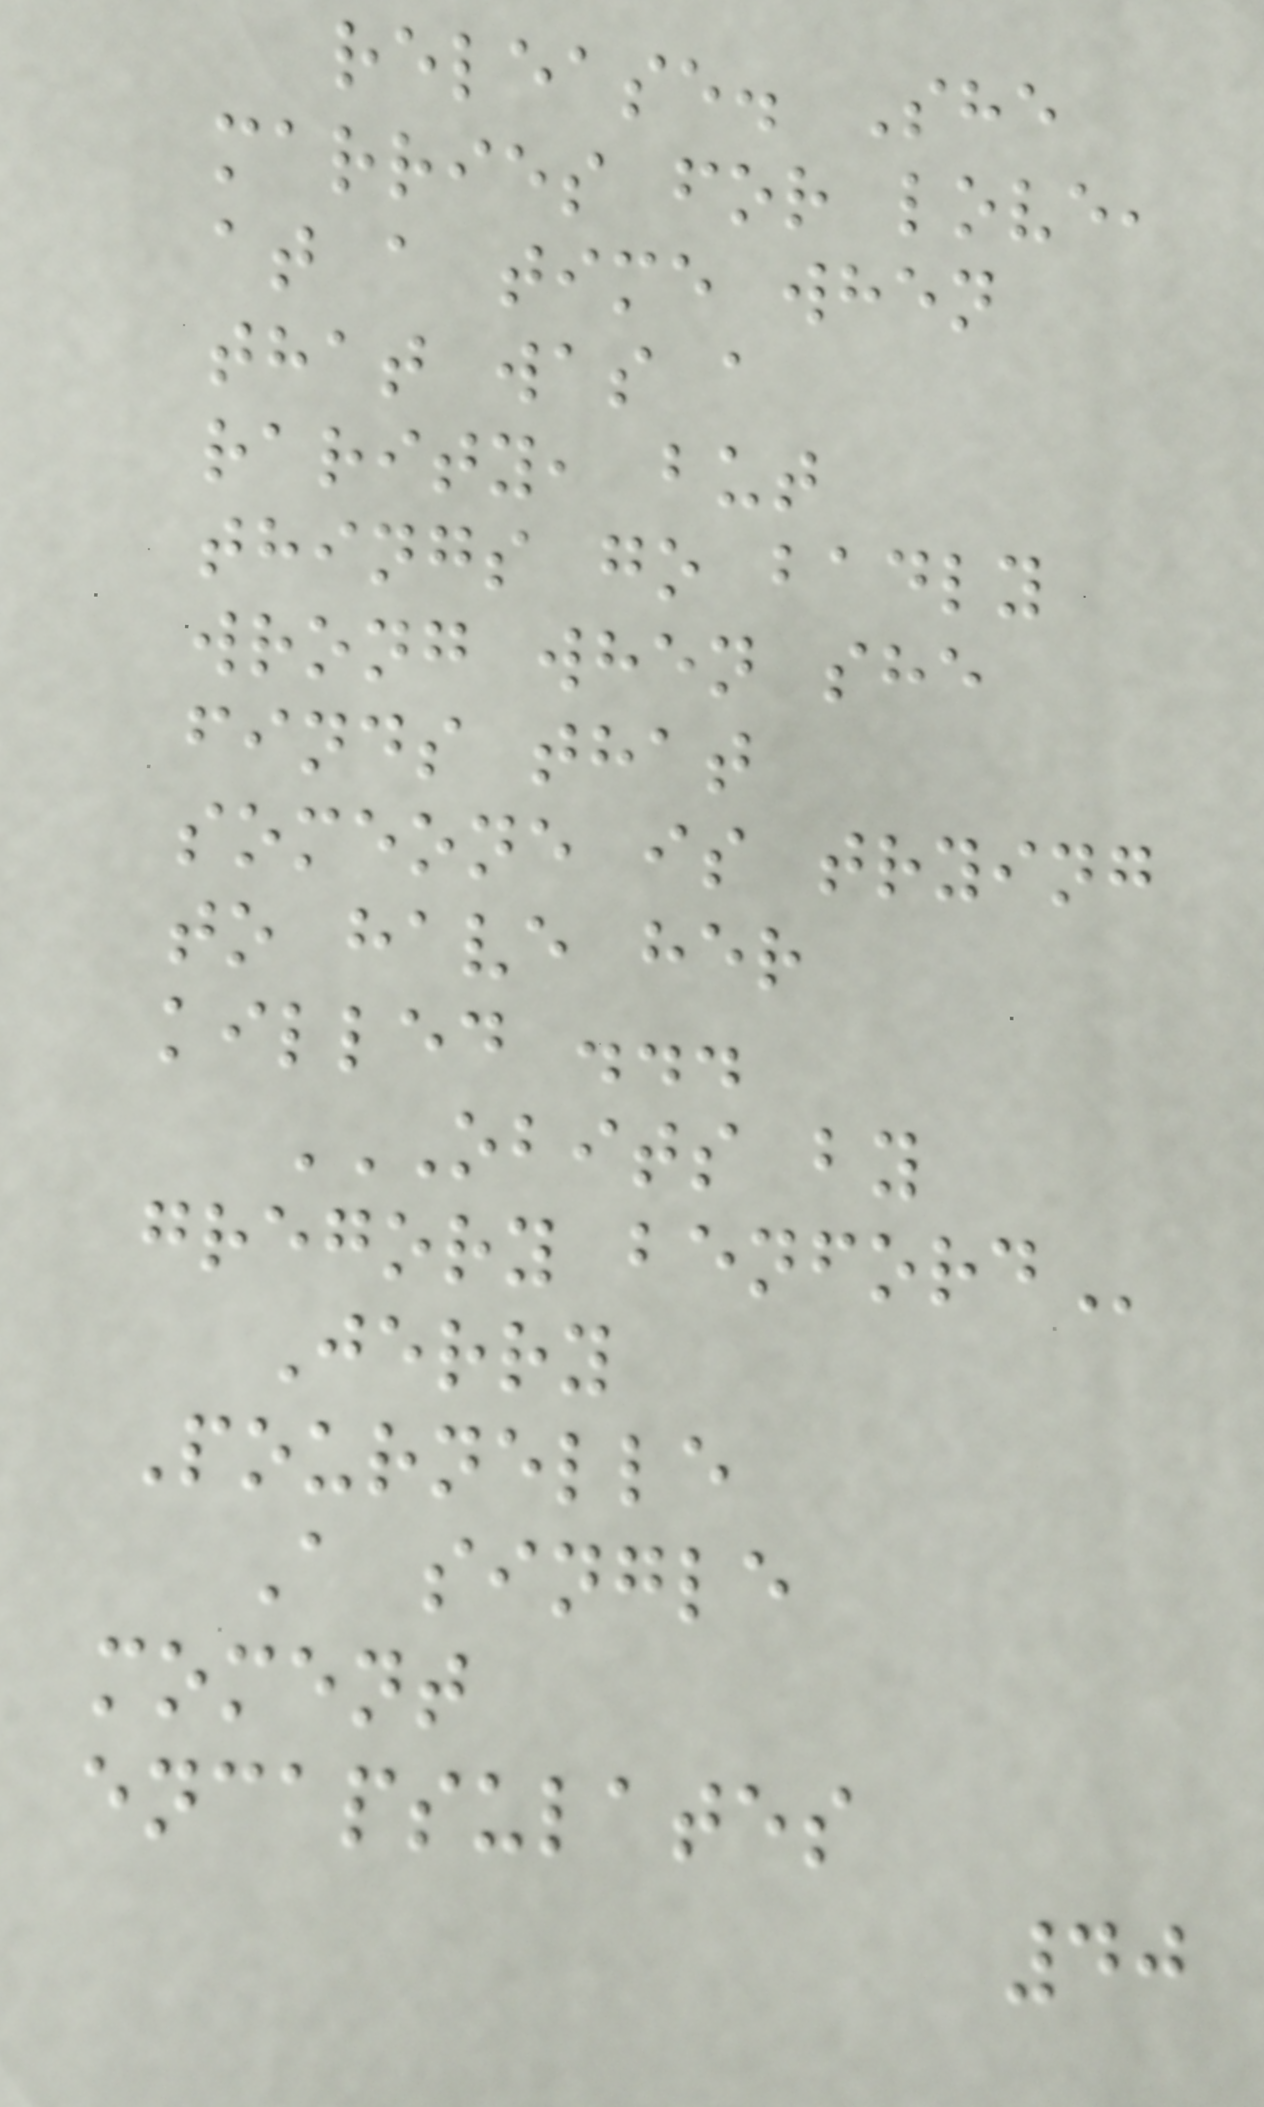release. She
marries for love,
at a time when
that was a
rarity, but
things go badly
wrong when she
finds that
someone is trying
to have her
killed ...
OBITS BY
GREGORY BENFORD
Jerry
Pournelle
A single
moment
encapsulates
40
